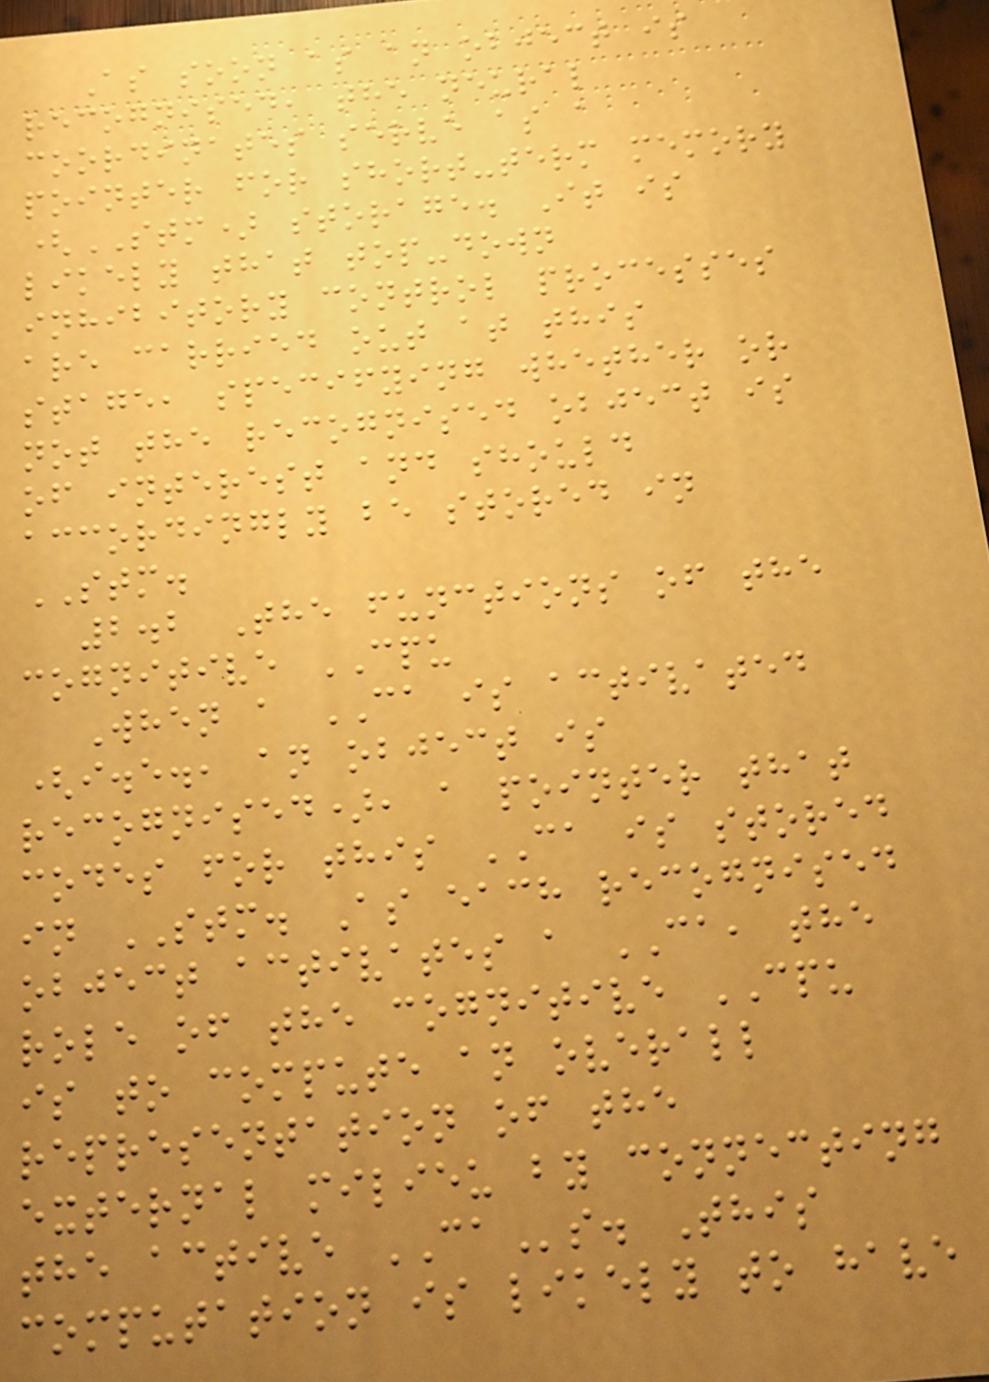As soon as an object is
recognised, the neural
coordinates serve as a
pointer for short-term memory
(STM) storage. It is
likely that top-down
inhibitory control processes
are carried out at this
stage, specifying whether or
not the recognised object is
of interest and should
accordingly be stored in
STM.
2.2 The functions of the
cognitive CPU
When a CA is activated
(i.e., an object is
recognised), a pointer that
codes for this CA is stored
in STM. As each recognised
object activates a CA, the
role of the cognitive CPU
is to compute an overall
representation of the
external milieu by connecting
the active CAs. This
computation is likely to have
